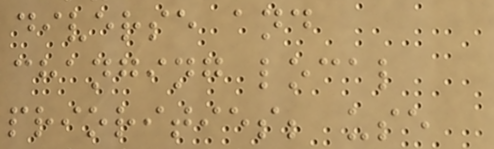diverse and
changing local
priorities; use
